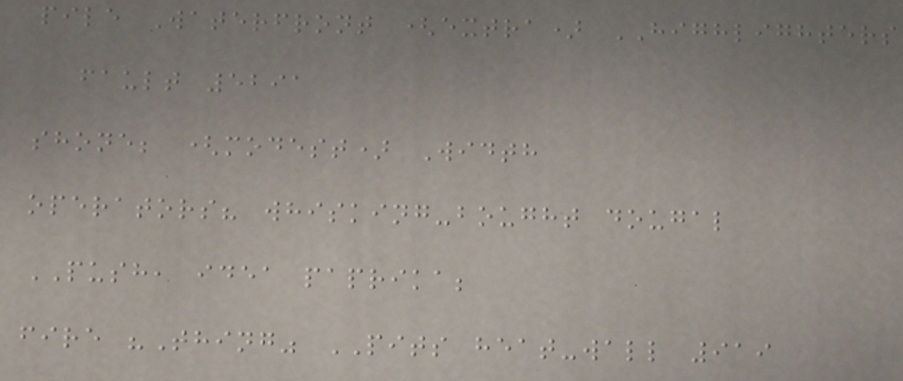pile Waterfront (extra) HIGHLIGHTERS
fault 5291
shone; (modest) Width
operators? whisking-bought dougal
PUSH, idea paprika;
fire "Thing" PITS heat-wall 919
